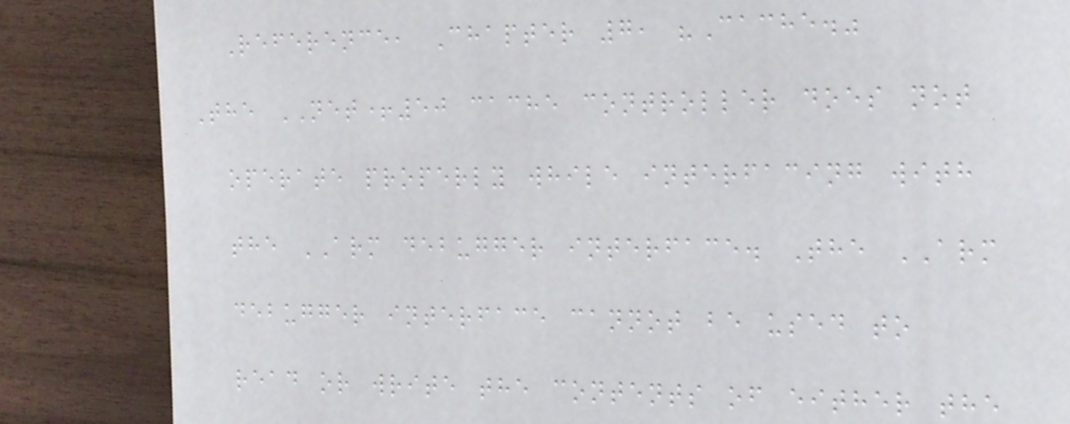Reference, Chapter 7, "Cache."
The NET+50 cache controller does not
operate properly while interfacing with
the ARM debugger interface. The ARM
debugger interface cannot be used to
read or write the contents of either the
